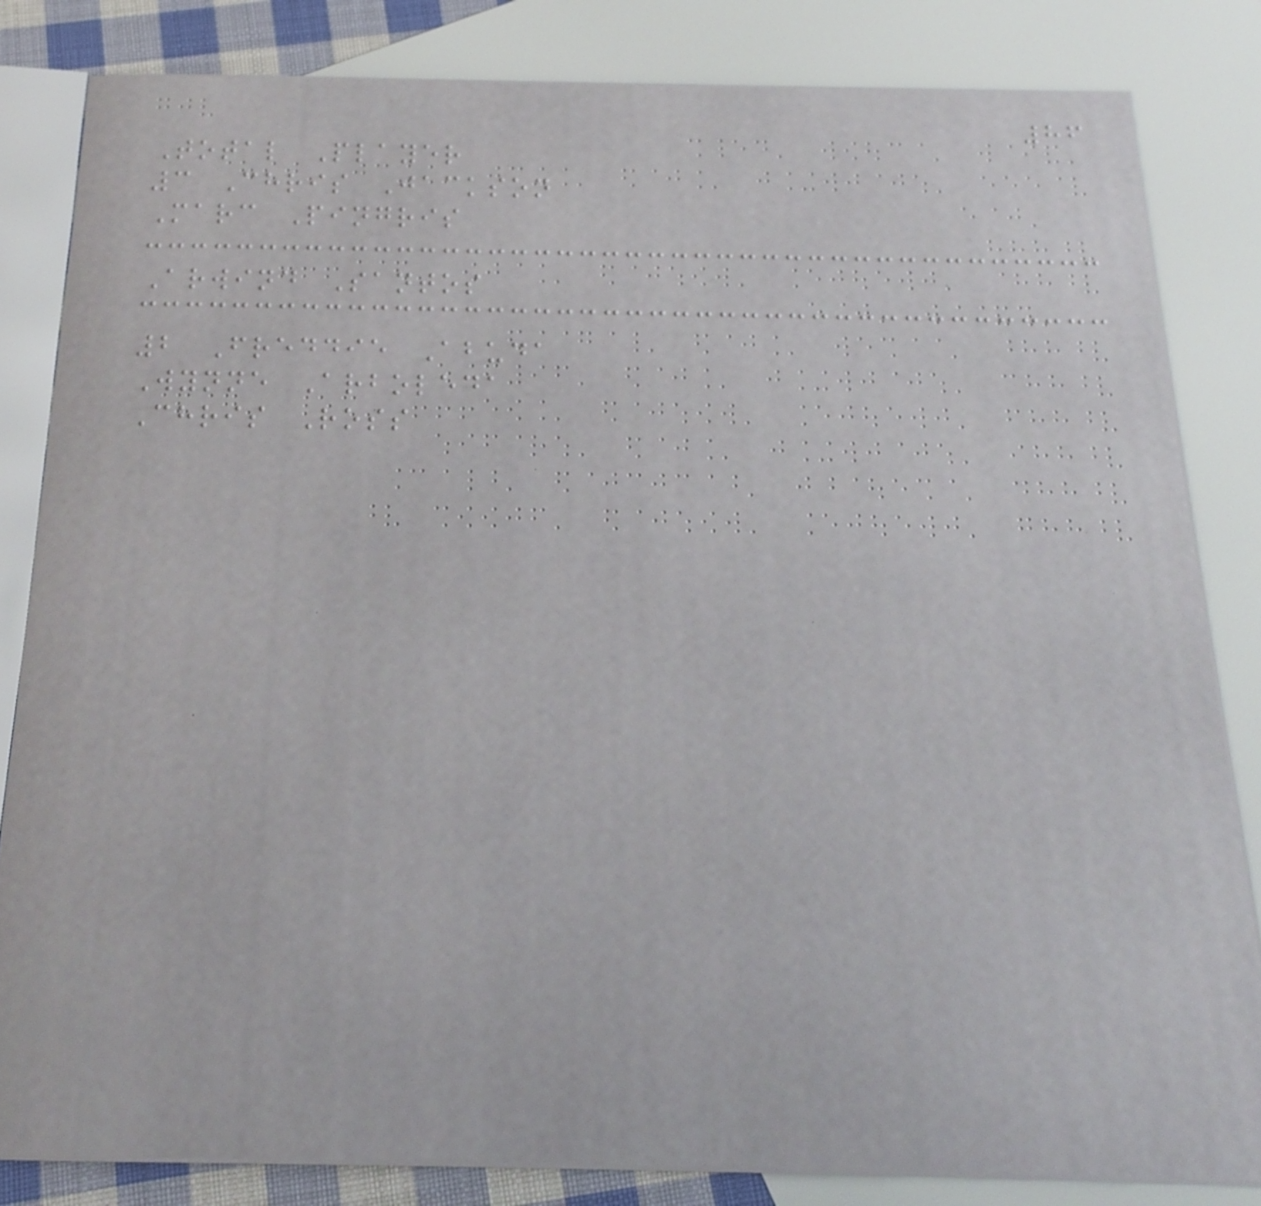86
Total Player
3 Chris Jackson
Marc Pingris
Arwind Santos
2 Freddie Abuda
Wynne Arboleda
Chris Ross
